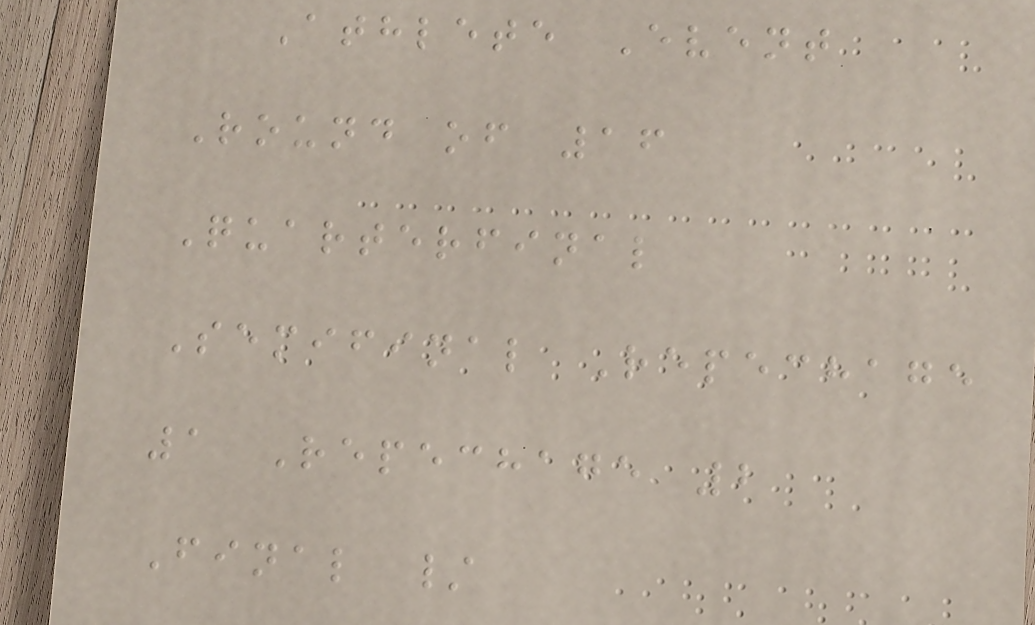Athlete Event
Round of 16
Quarterfinal
Semifinal Repechage
1 Repechage 2
Final /
